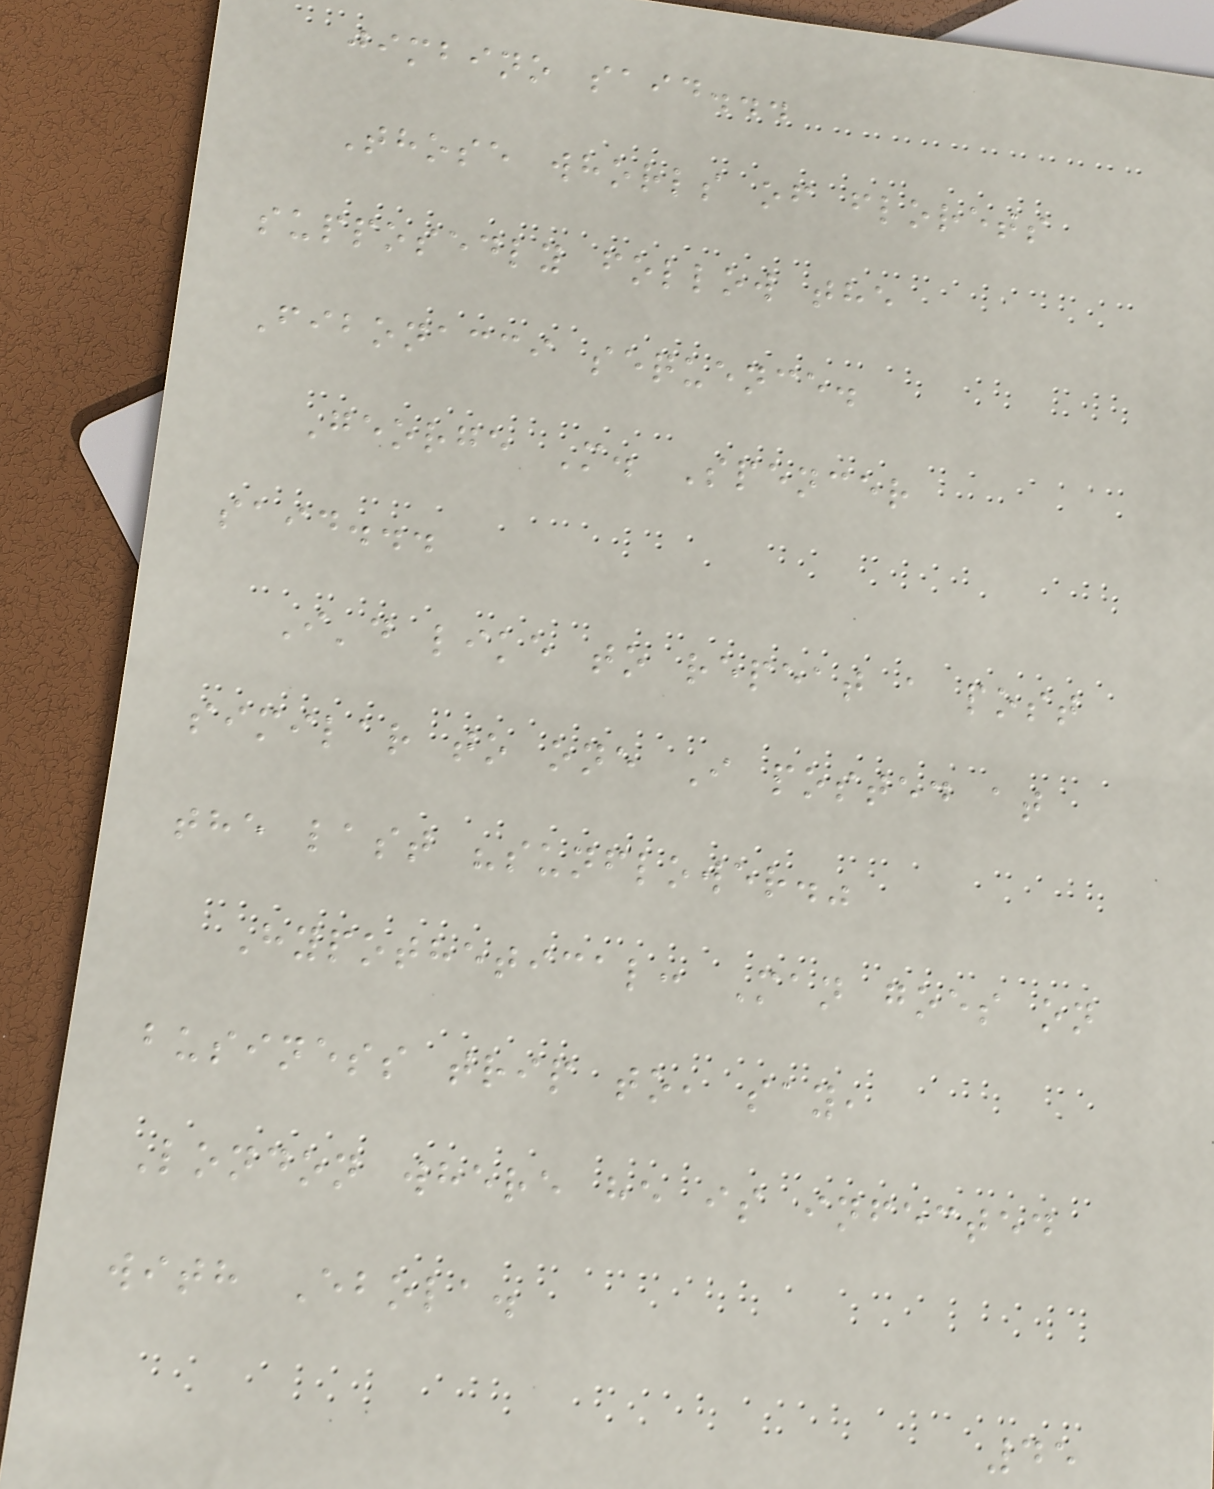jimbino said...
Those whorls of florets
supposedly follow the
Fibonacci sequence.
George M. Spencer
said...
I'd like to repeat a post
similar to one I posted at
the last "sunflower."
Hypothetical: Man goes on
business trip to, say,
London where he is infected
with Ebola.
45
